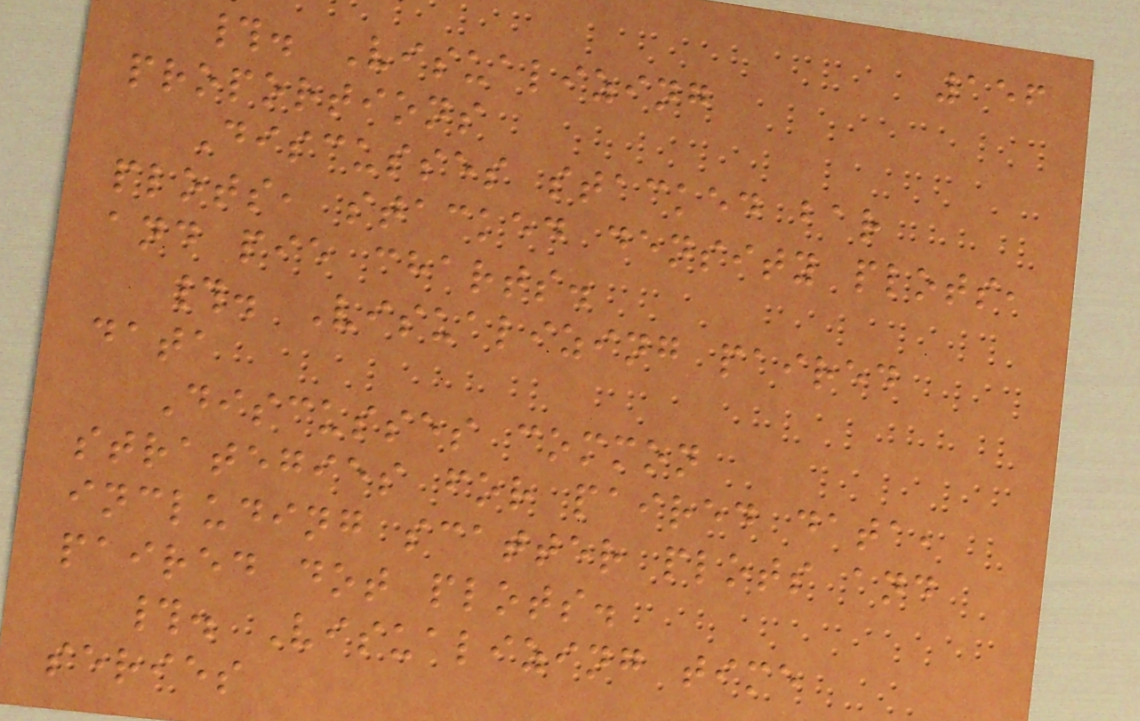156
#. Visualizing
proportions
Discusses stacked bar
plots, stacked density plots,
and pie charts.
#. Visualizing paired
data
Discusses common
strategies for paired data,
including scatter plots and
paired dot plots.
#. Visualizing time
series
